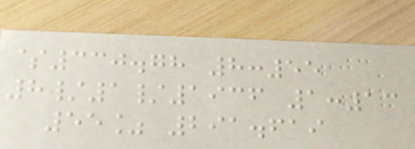$330.78 8:55
8/1/1936 1:13
55% 291.619
